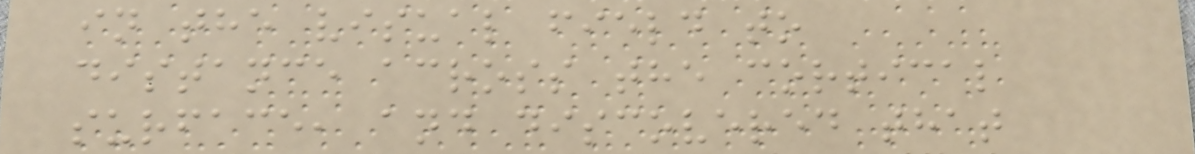in the visual field to
distance across the cortical
surface, and discovered that
